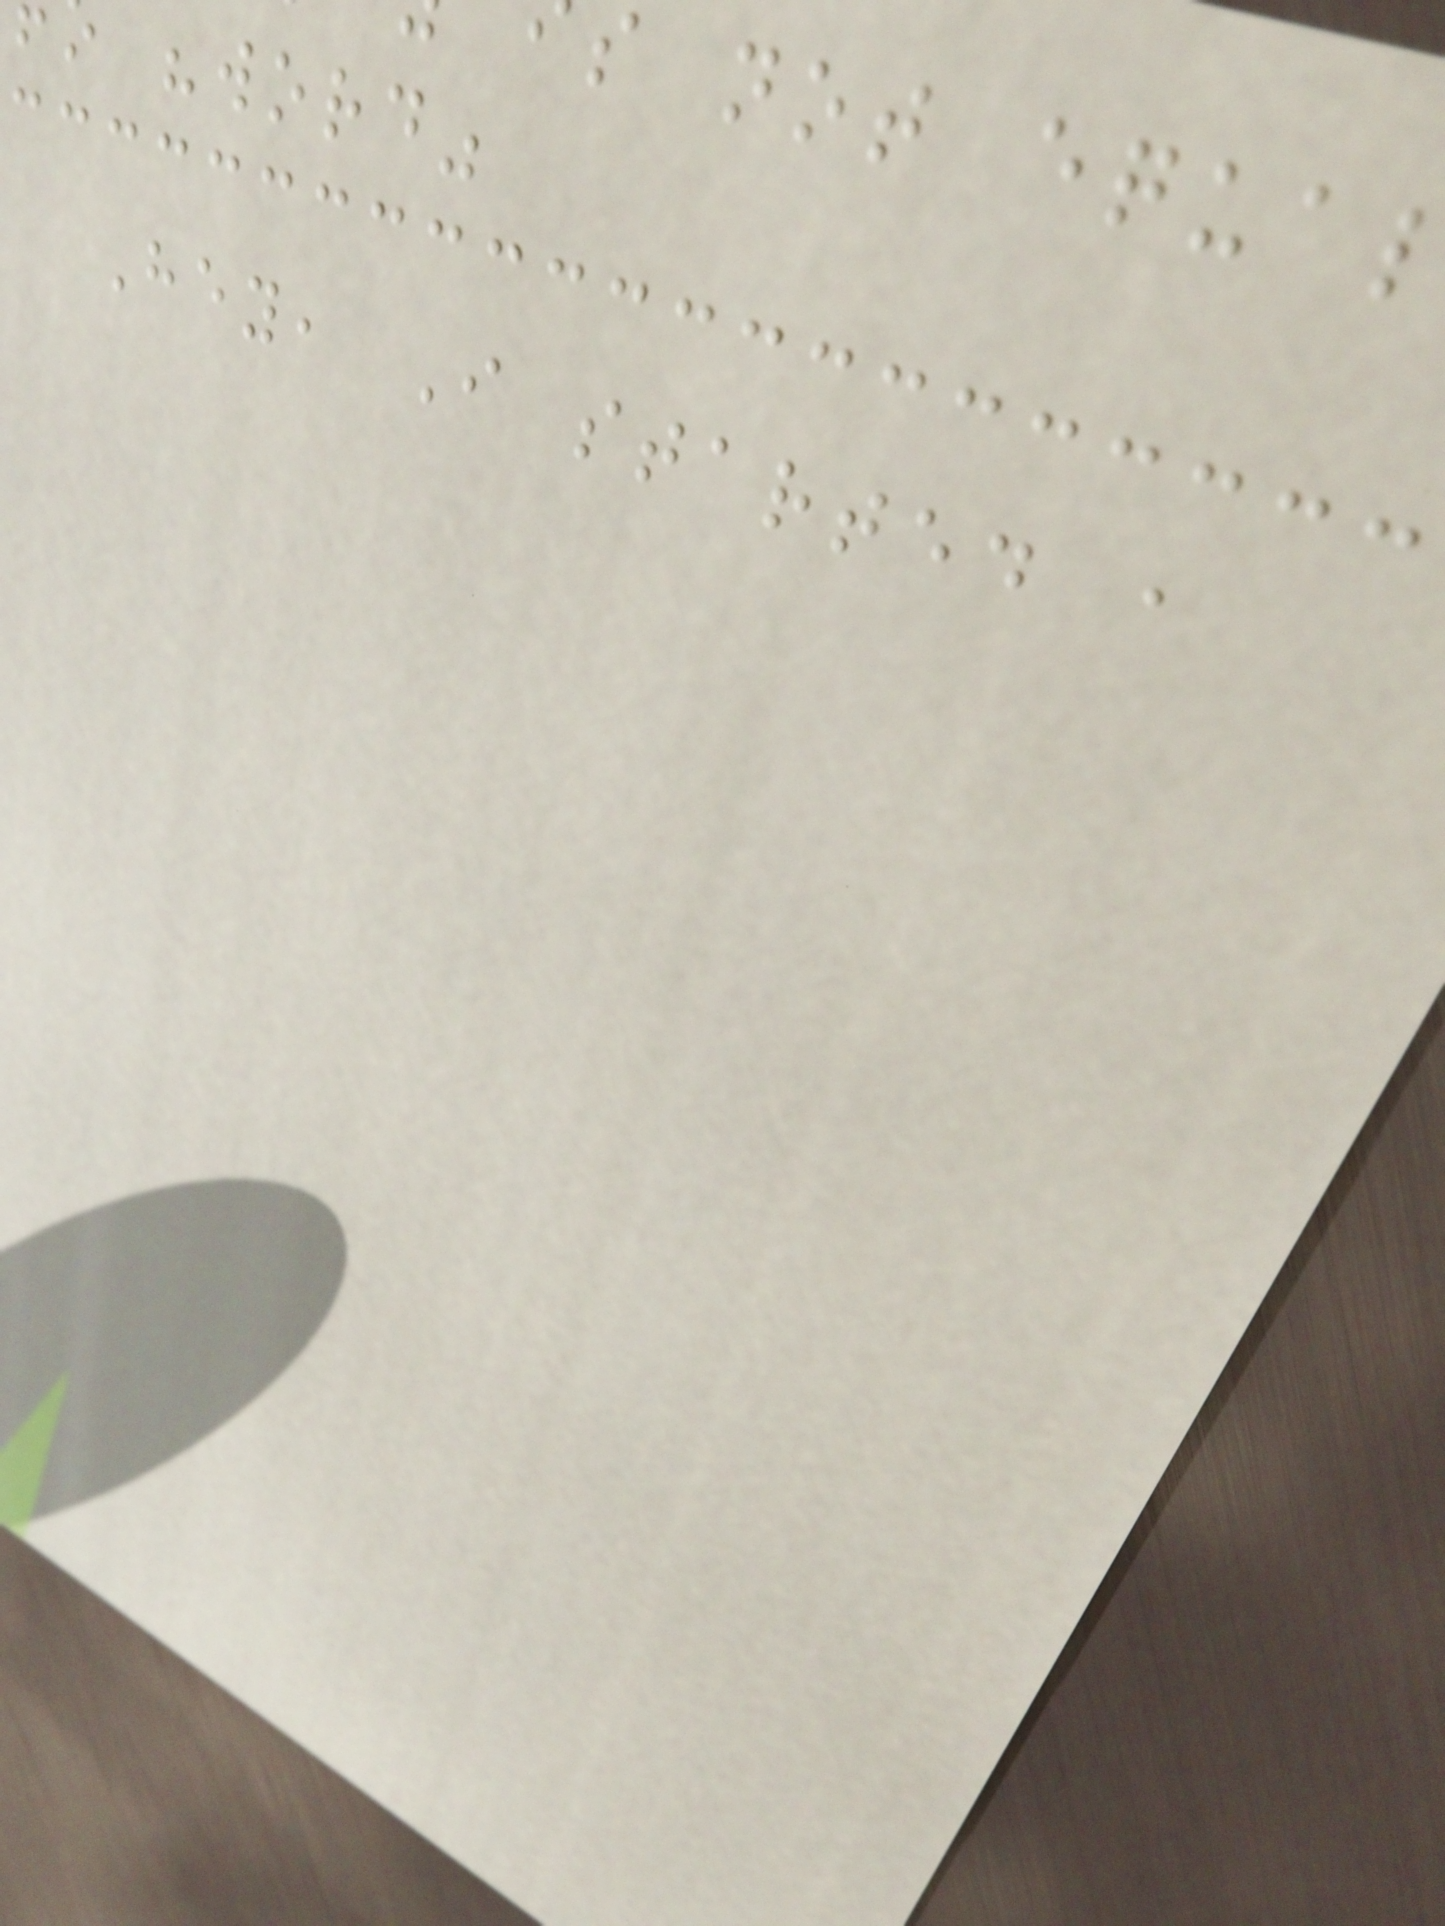s not equa
"word"
Hey, I started a
